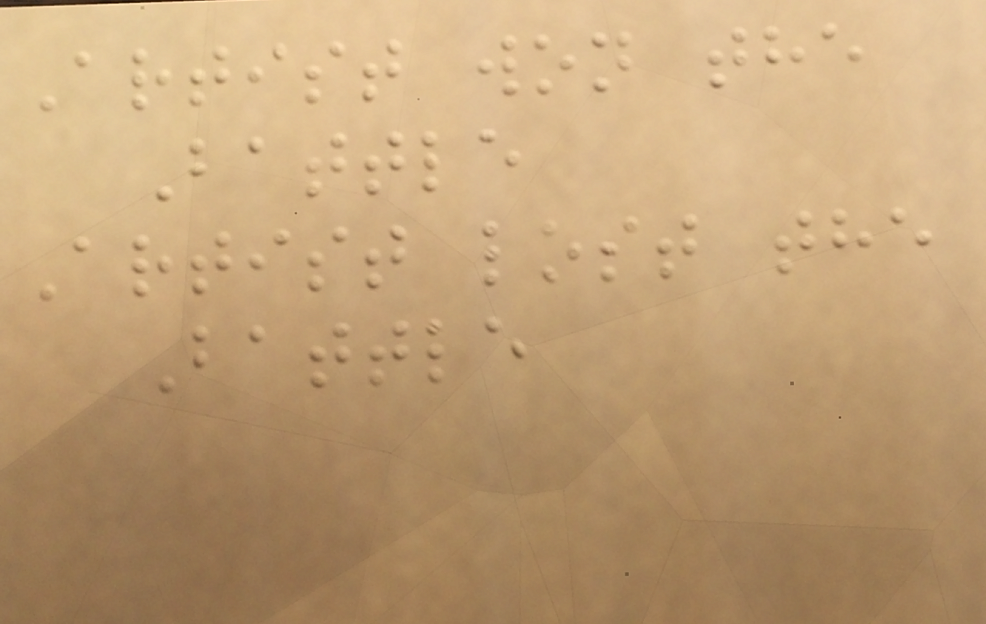Artist won the
Battle
Artist lost the
Battle
